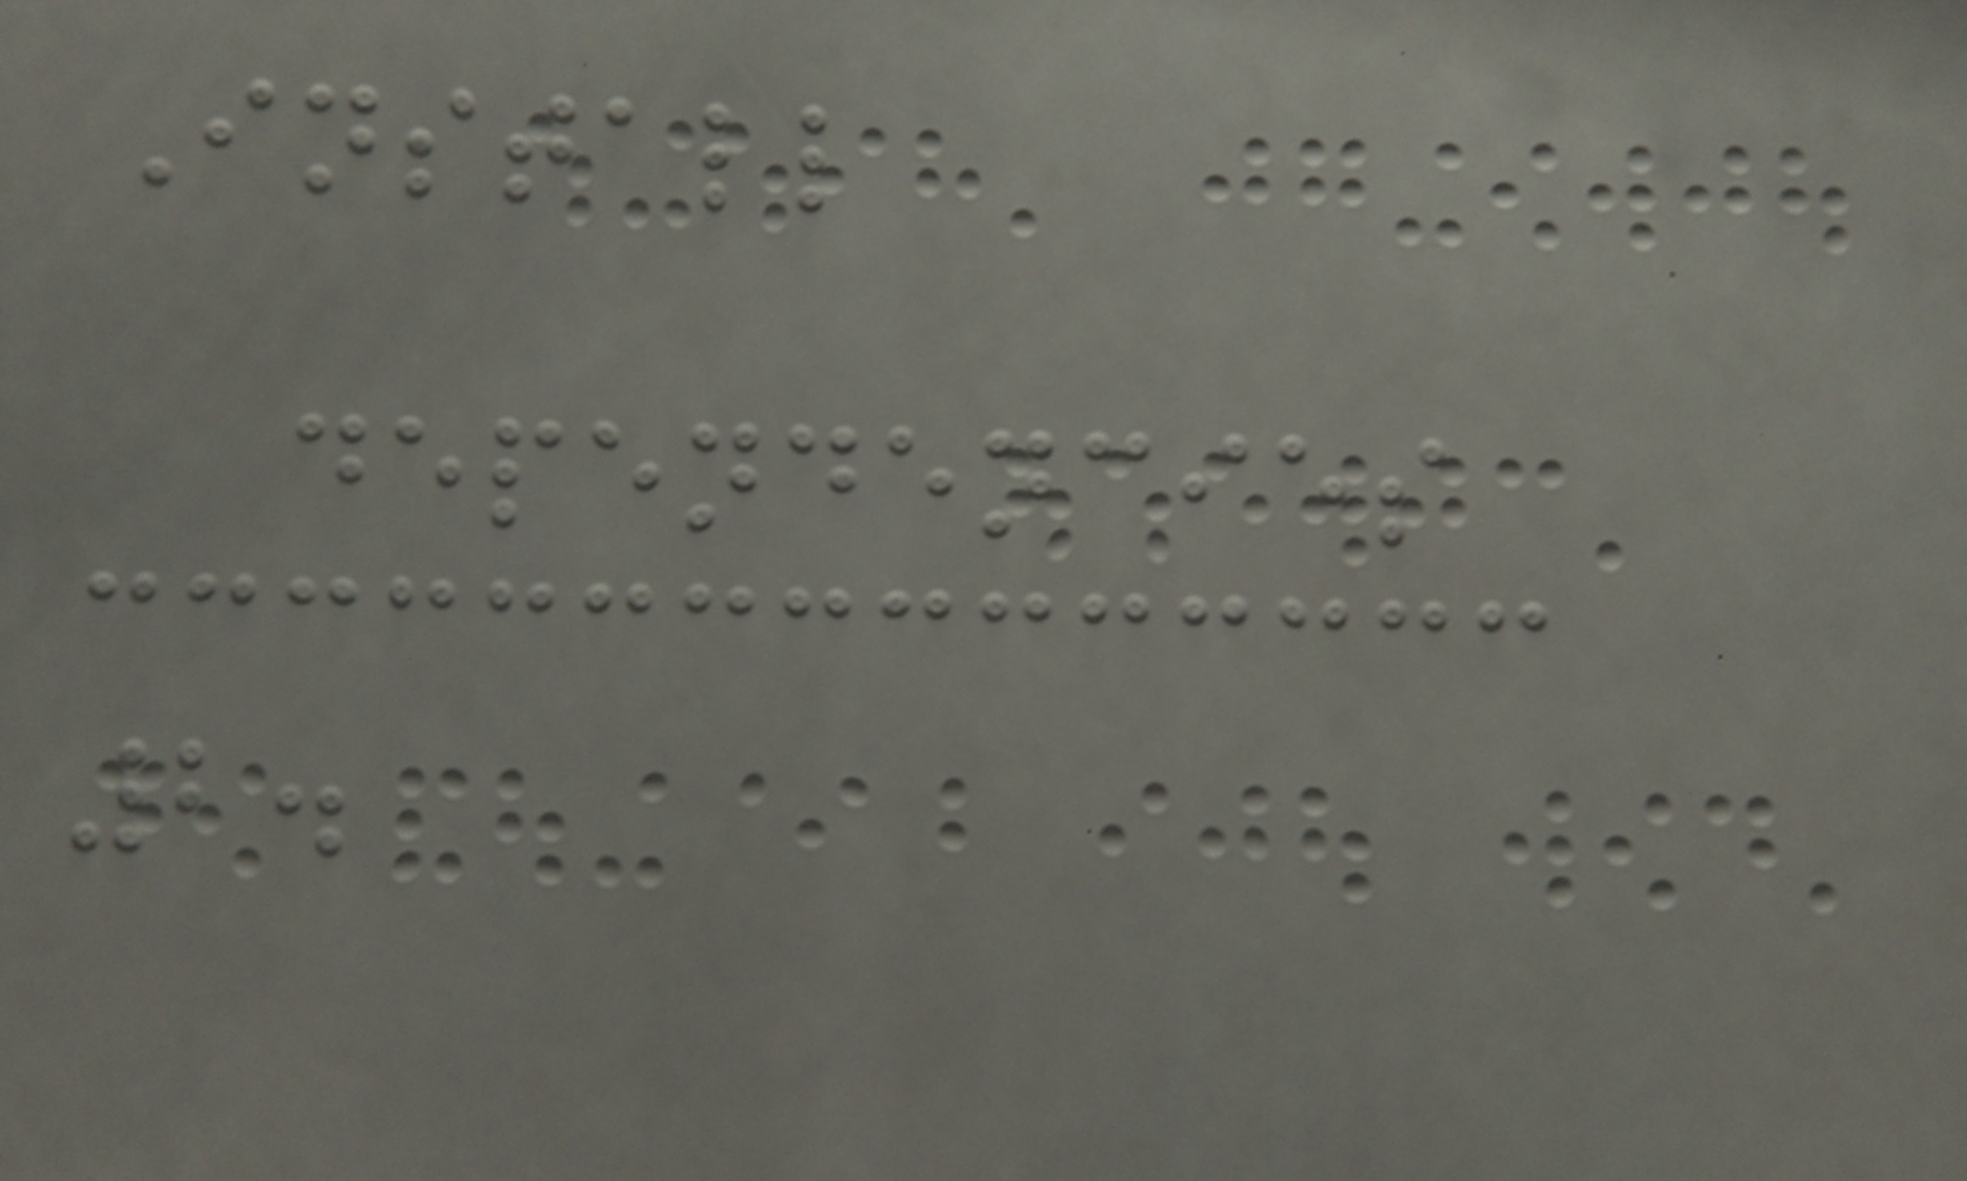Install
dependencies
2.
